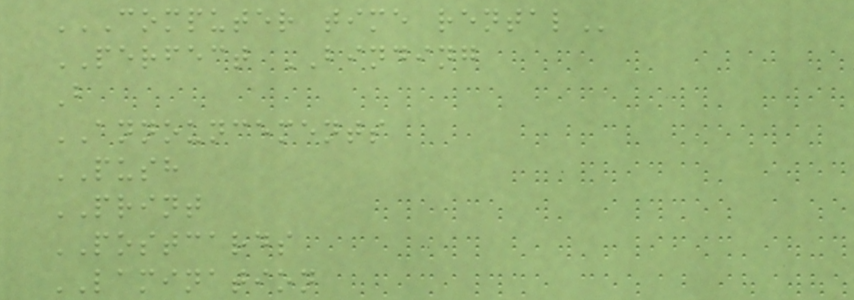COMPUTER TIME RENTAL
PERFECT BINDING
B
ANNOUNCEMENTS
PUSH
PRINT
POSTCARDS
LAMINATION
